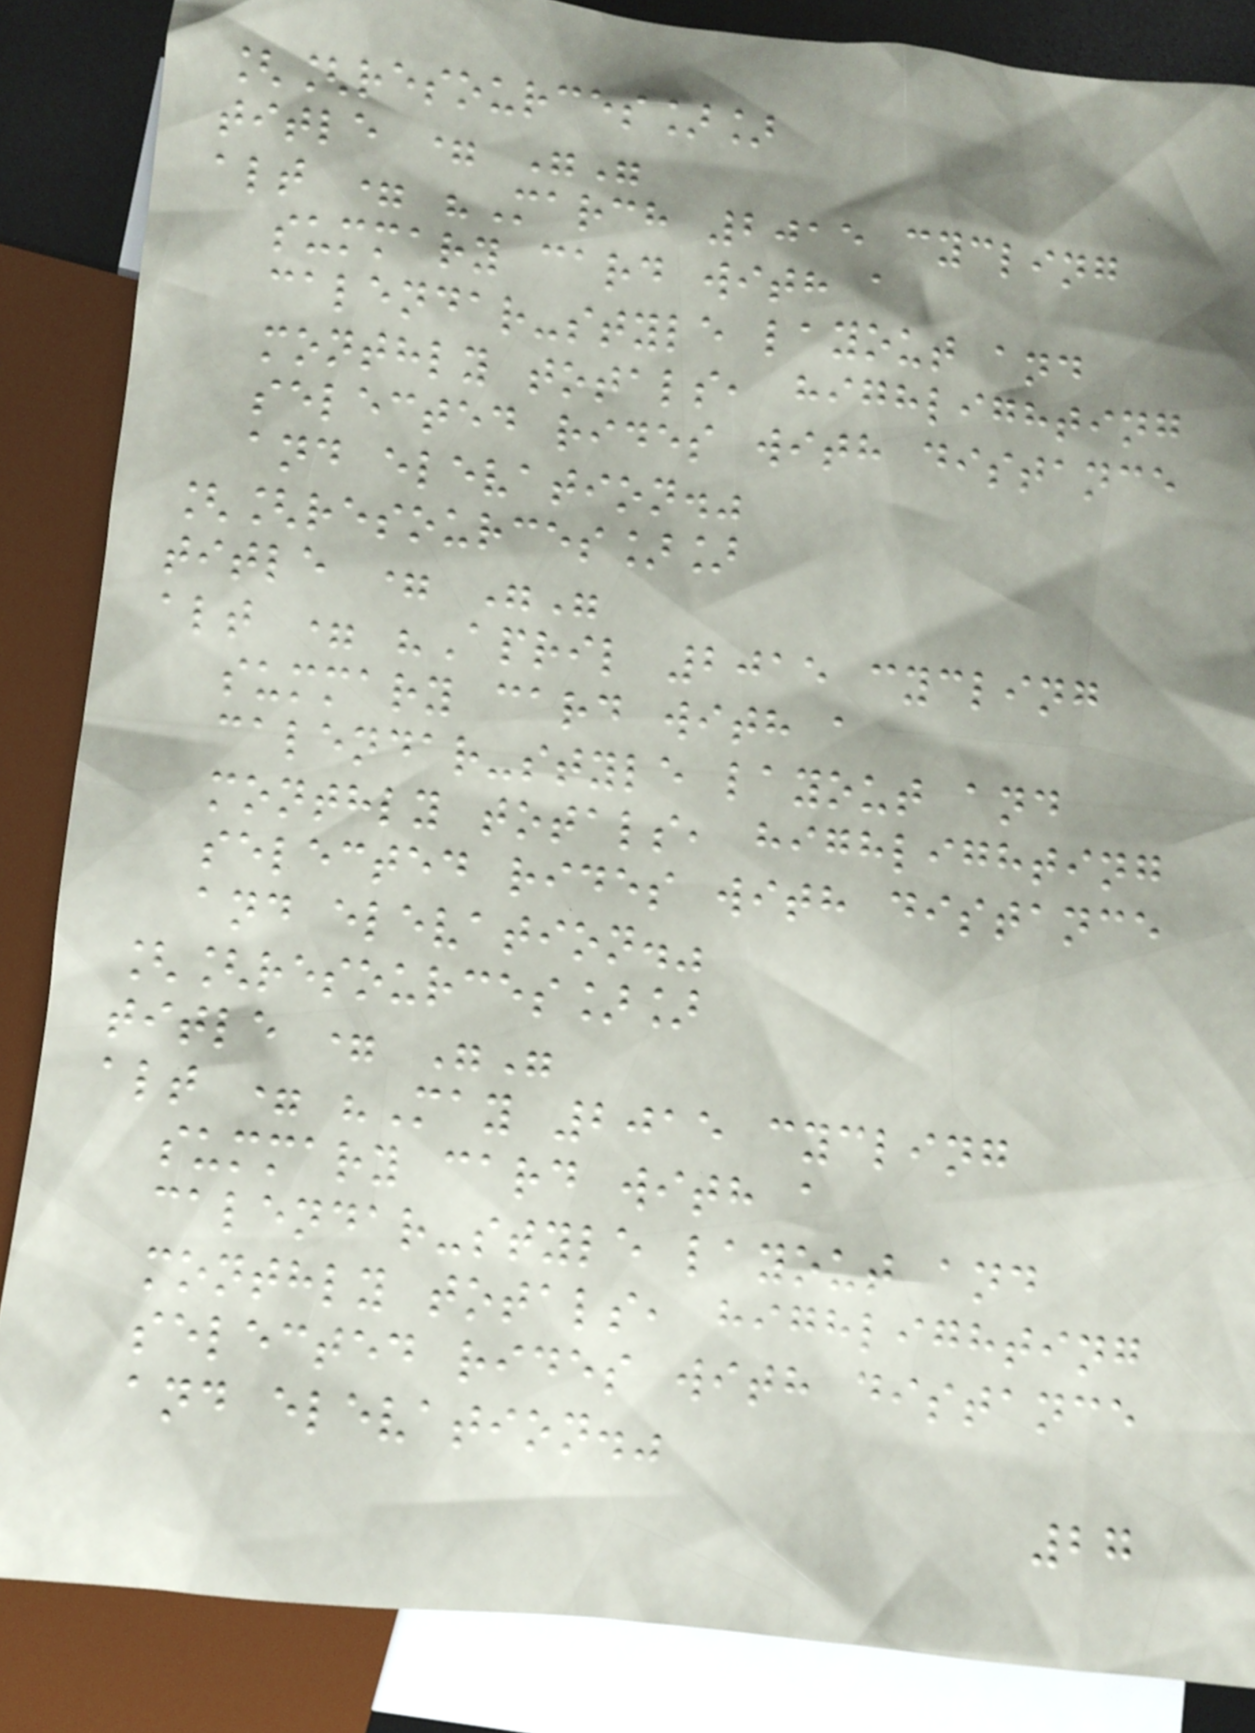[[resources]]
title = ""
alt = "March 2015 cycling
summary card with a
calendar-style layout and
monthly totals, highlighting
selected rides with distance
and elevation."
[[resources]]
title = ""
alt = "April 2015 cycling
summary card with a
calendar-style layout and
monthly totals, highlighting
selected rides with distance
and elevation."
[[resources]]
title = ""
alt = "May 2015 cycling
summary card with a
calendar-style layout and
monthly totals, highlighting
selected rides with distance
and elevation."
27
